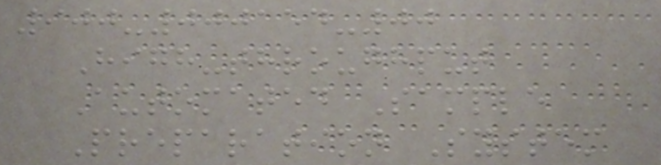900-000154-00
High-throughput
Automated Sample
Preparation System
